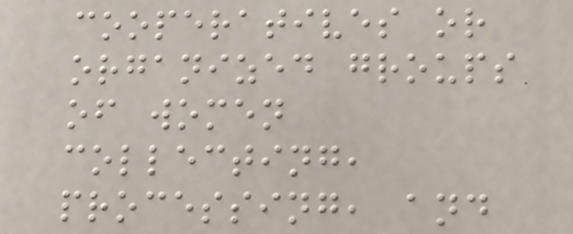cooperatives or
organized groups
of women
collecting,
processing, and
